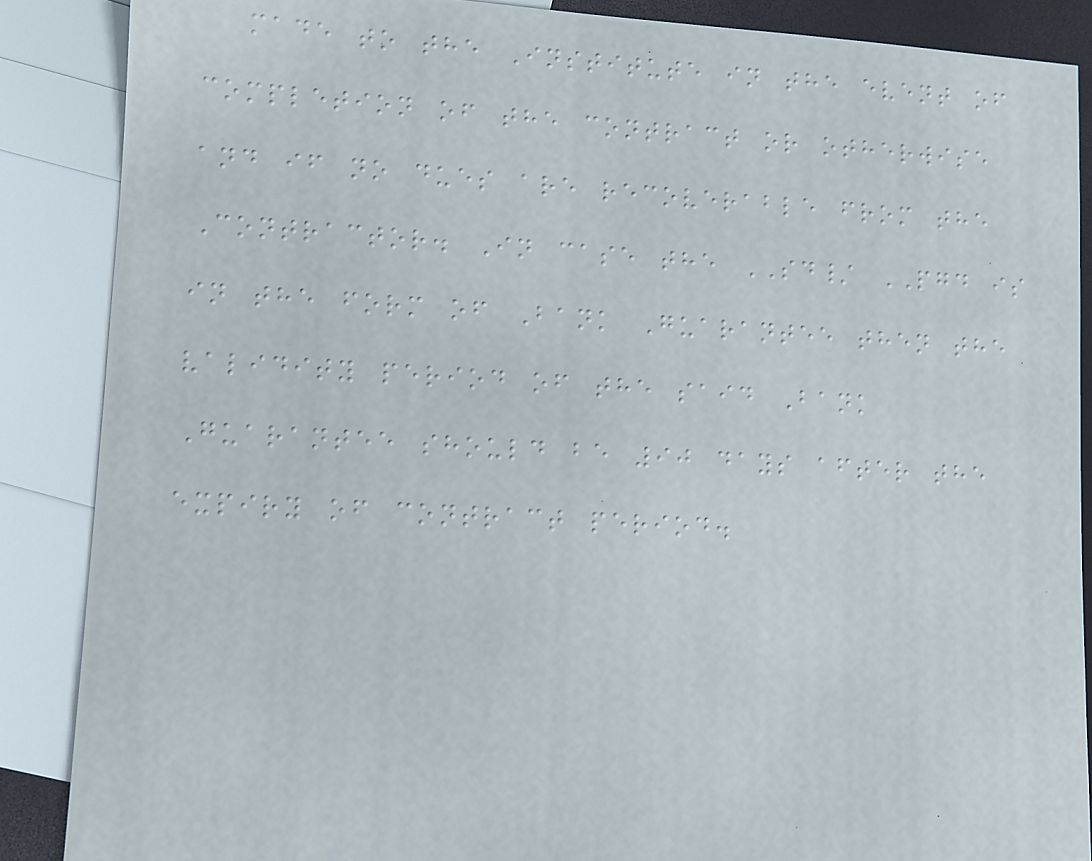made to the Institute in the event of
completion of the contract or otherwise
and if no dues are recoverable from the
Contractor. In case the SD/ PGD is
in the form of Bank Guarantee then the
validity period of the said Bank
Guarantee should be 90 days after the
expiry of contract period.
